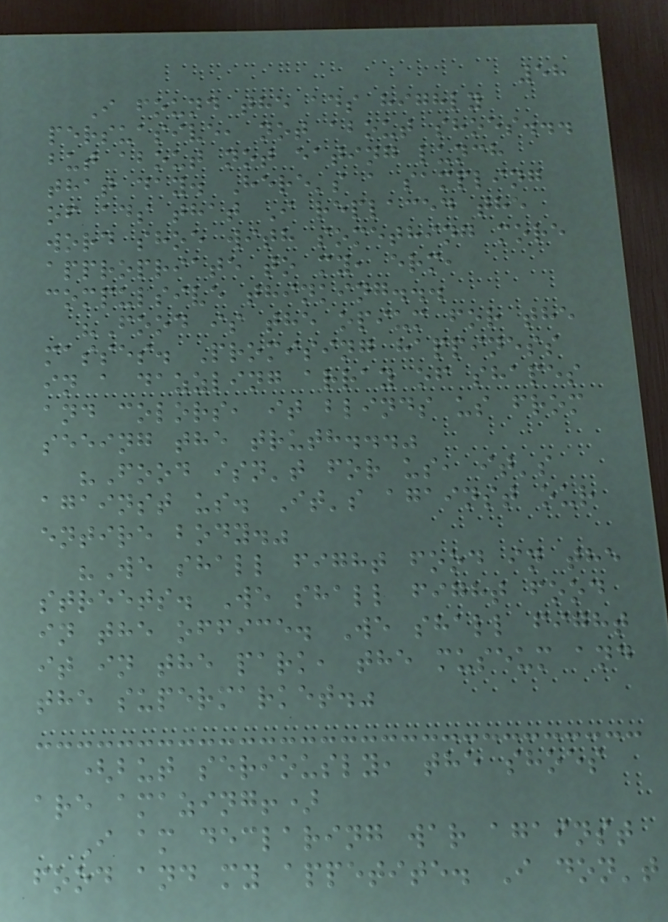58
I found the ads highly
persuasive, not about shoes...
but about not eating lunch
that day. Here's a sampling
of ads that I replaced the
word shoe with something more
appropriate to my, erm,
compulsive thinking...
"Food is the opium for the
masses. Promising happiness
in a dazzling array of shapes
and colors, it blinds us from
seeing the truth..."
"Food isn't for us, it's
against us. It's against our
entire body."
"We shall fight food in the
streets. We shall fight food
in the office. We shall fight
it in the park, the museum and
the supermarket."
(but seriously, the shoes
are amazing!)
I am declaring war against
food and my appetite. I don't
